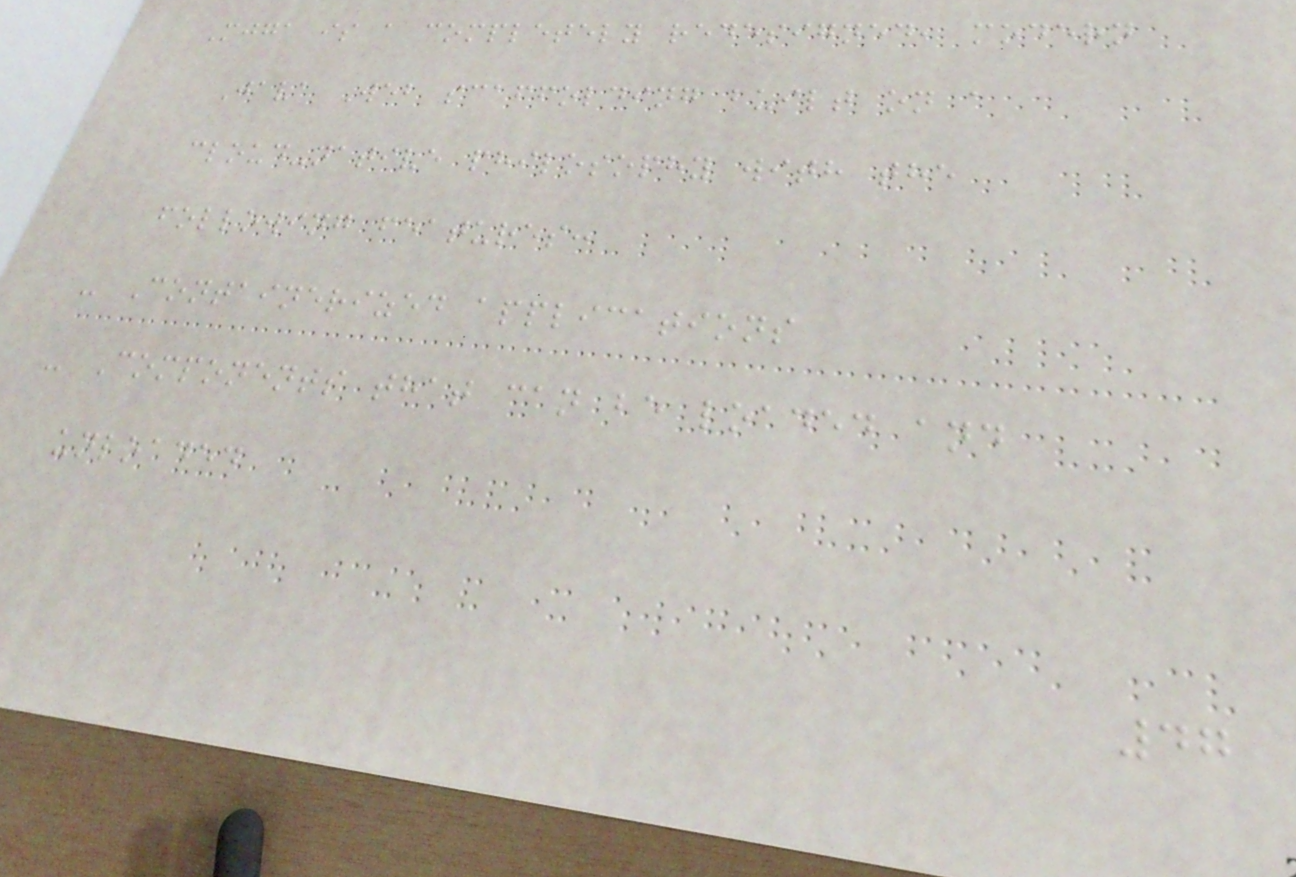Mjga is a completely redesigned, modern
Java Web scaffolding built on a
cloud-native philosophy with the
following features:
- Containerized applications
- Components that can be loaded and
unloaded
47
